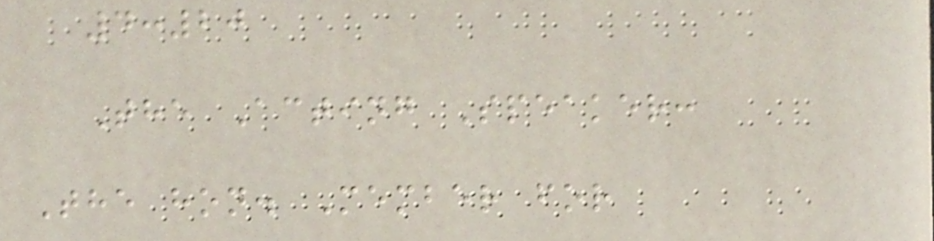4:20
The Acting Speaker:
The hon. Member for
